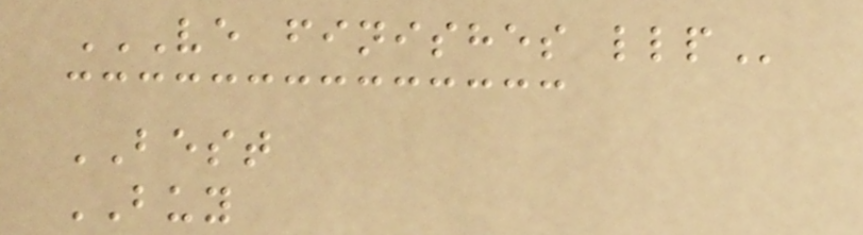VE FINISHES LLP
BEST
BUY
